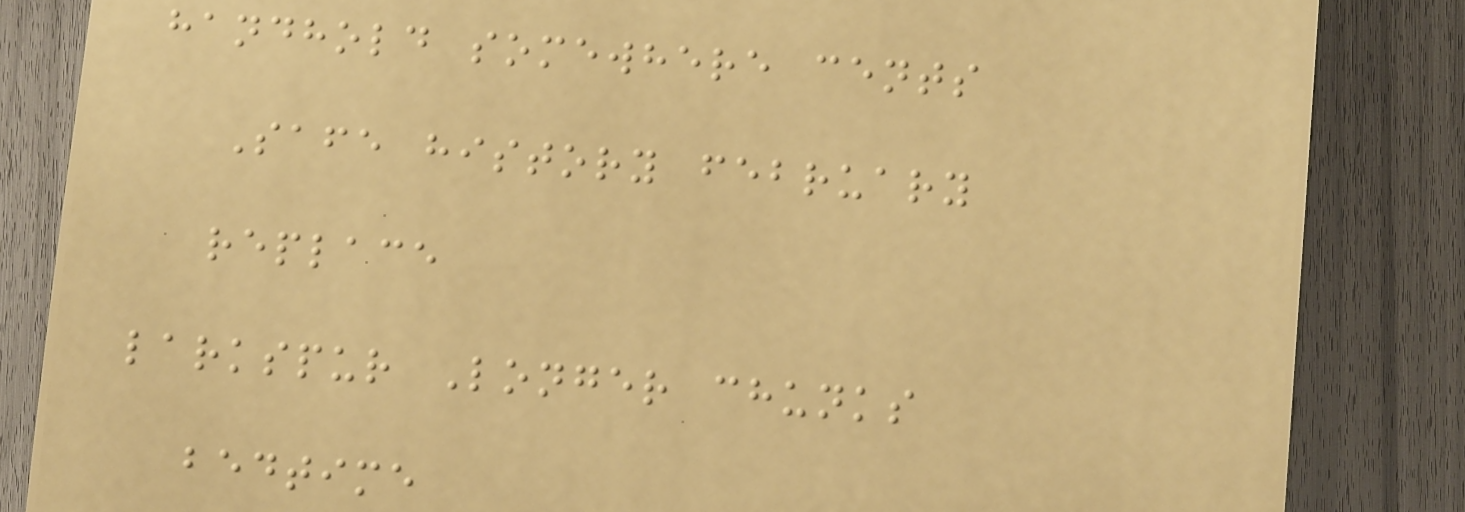handhold somewhere cents
Safe history february
replace
larkspur Longer chunks
bedtime
